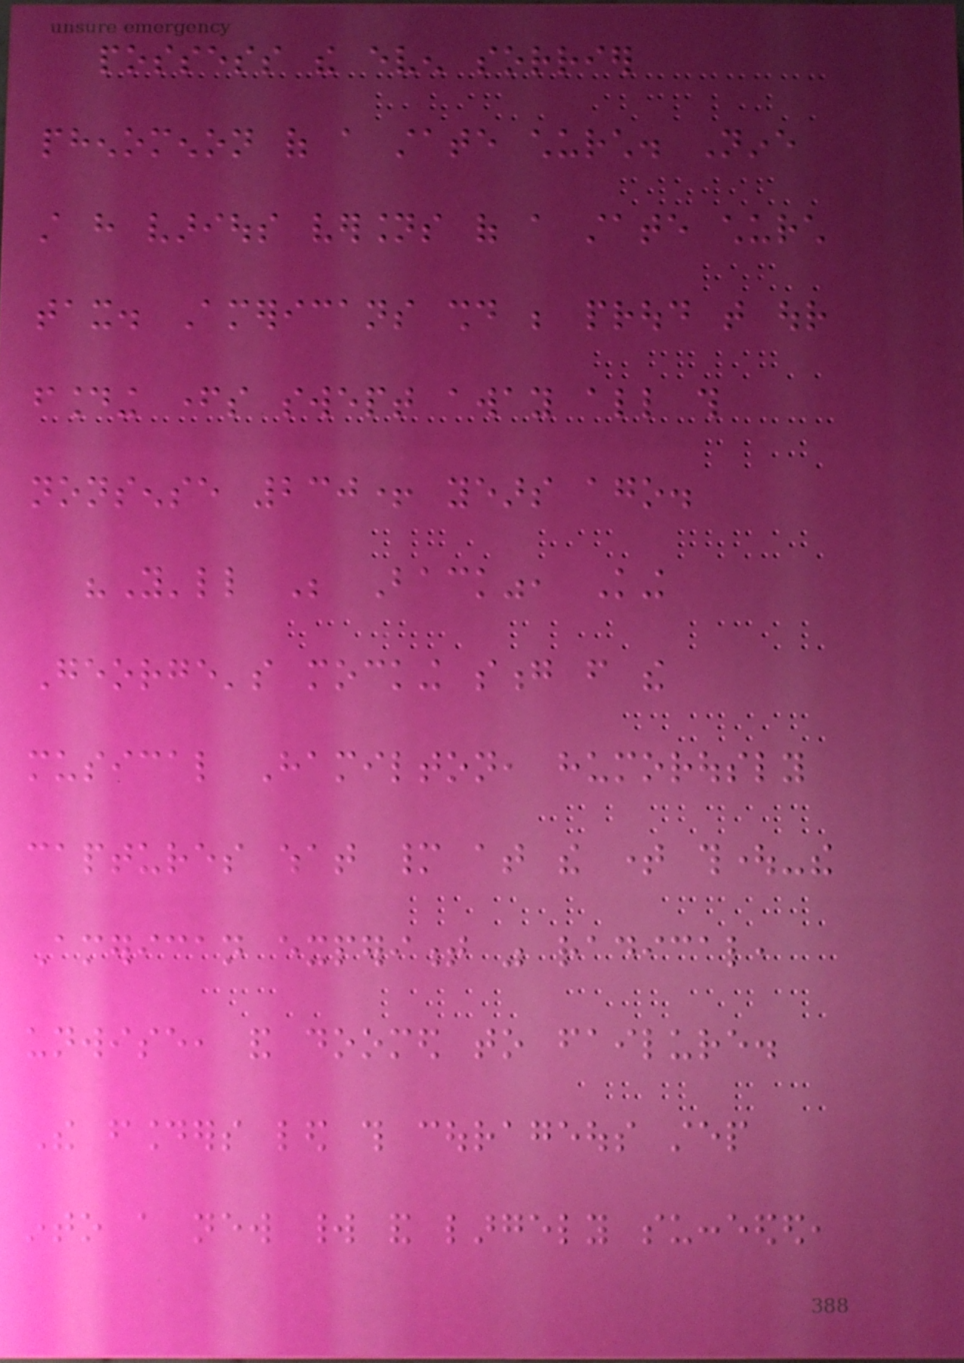possess the even sorrier
phenomenon of a state church. Nine
still have various versions of a state church
tax. Americans should be proud that our
founding fathers swept away all this
nonsense 230+ years ago.
"You'll Be Back", King
George's mocking song from the
musical Hamilton, humorously
captures what many at the time thought-the
American experiment was radical,
unwise, and doomed to failure.
The founders led this courageous step
into a new world and largely succeeded,
